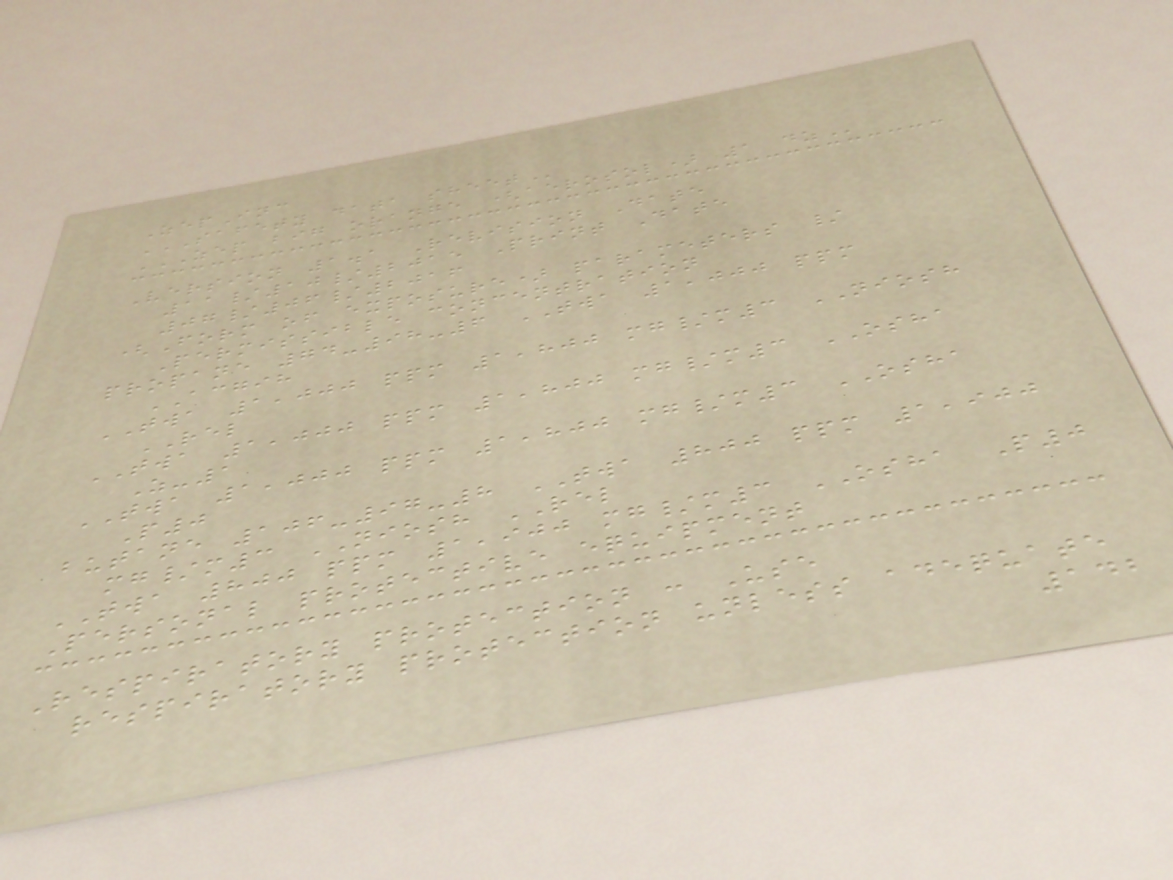ZepInc
SAFETY DATA SHEET
ZEP BIG ORANGE (AEROSOL) 1 DZ
Version 1.1 Revision Date
11/10/2015 Print Date
07/06/2016
(Form of exposure) parameters /
Permissible concentration
propane 74-98-6 TWA 1,000 ppm
ACGIH
TWA 1,000 ppm 1,800 mg/m3 NIOSH
REL
TWA 1,000 ppm 1,800 mg/m3 OSHA
Z-1
TWA 1,000 ppm 1,800 mg/m3 OSHA
P0
butane 106-97-8 TWA 800 ppm 1,900
mg/m3 NIOSH REL
TWA 800 ppm 1,900 mg/m3 OSHA P0
Personal protective equipment
Respiratory protection : Use
respiratory protection unless adequate
142
